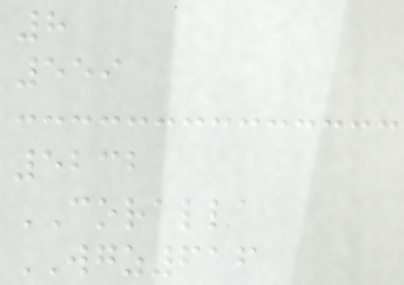8
559
5232
CORALLA
WGZ616
